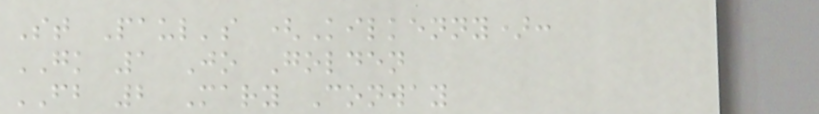St Paul's (Kilkenny):
GK 1 Jo Golden
FB 2 Mary Conway
